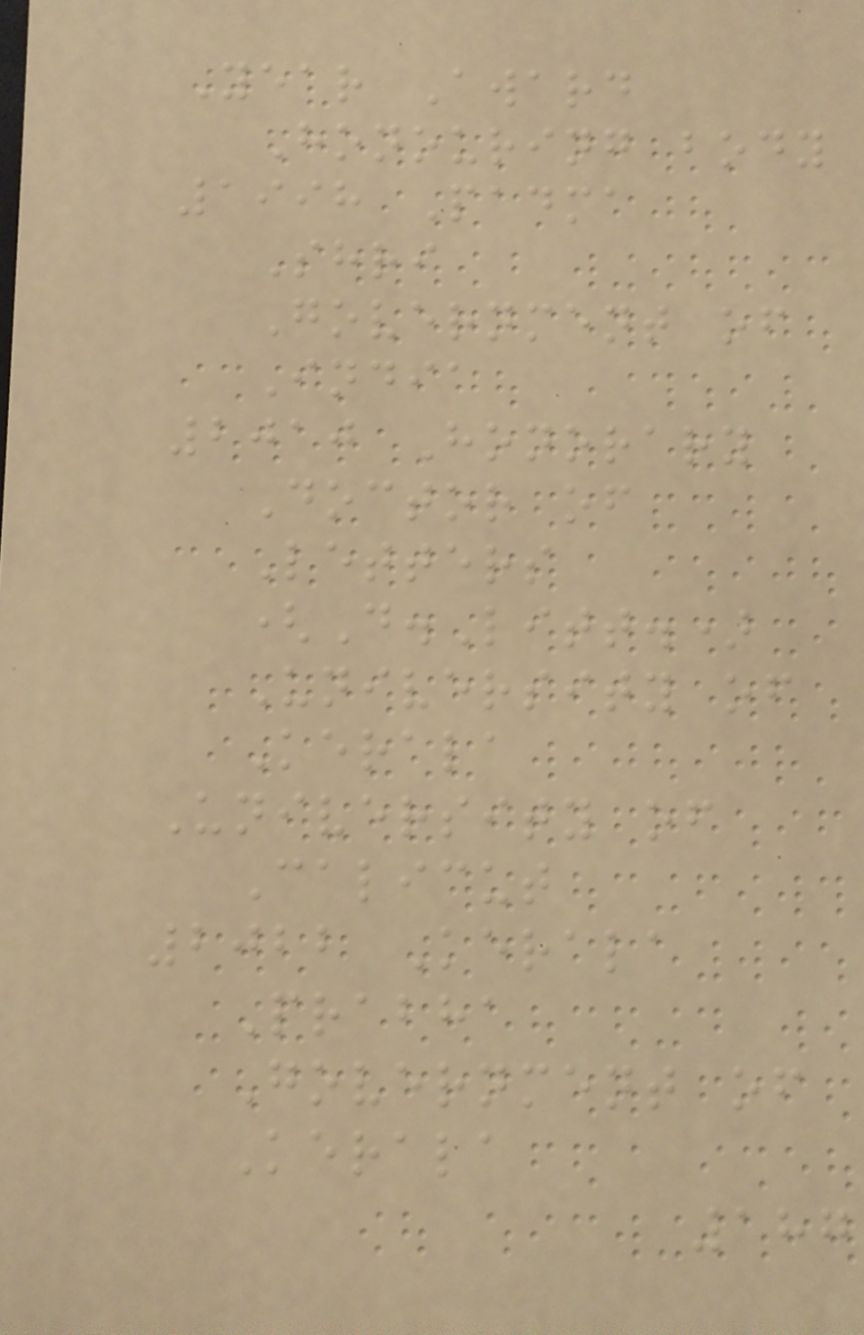Year Award
Honouring body
1998 Padma
Shri
Government of
India
2010 Honorary
Doctor of
Letters
(D.Litt.)
University of
Kerala
University of
Calicut
2022 Kerala
Prabha
Government of
Kerala
187
